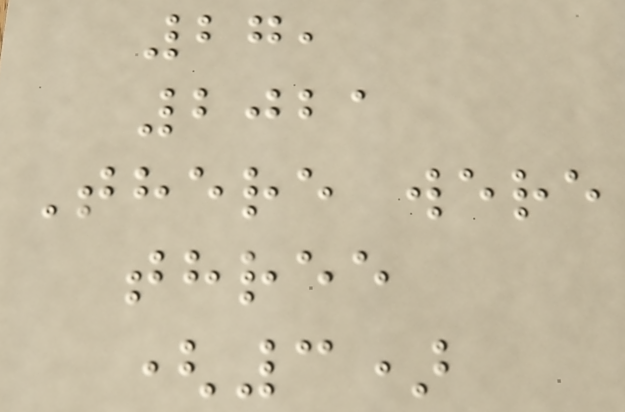27,
2021
There were
three
(3)
